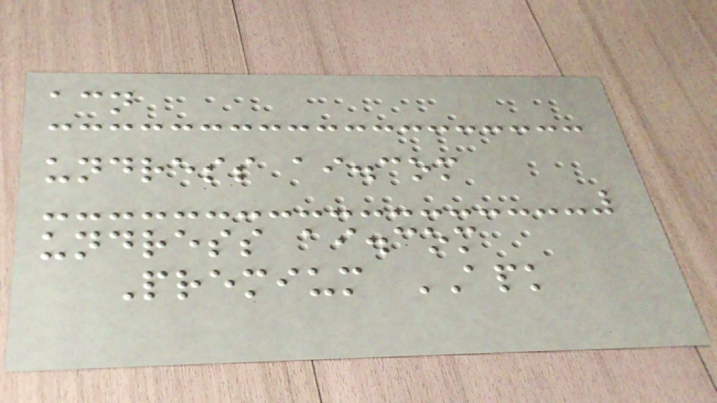acn
undress ai.com
undress ai.com
Premium APK
